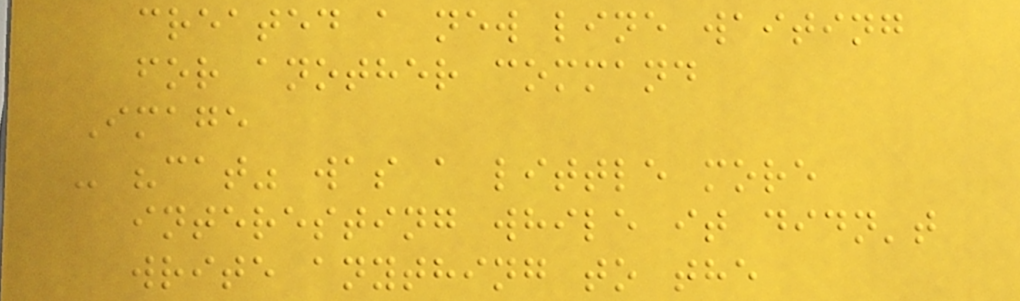created a new line waiting
for another command
Image
- "cat" was a little more
interesting while it didn't
write anything to the
